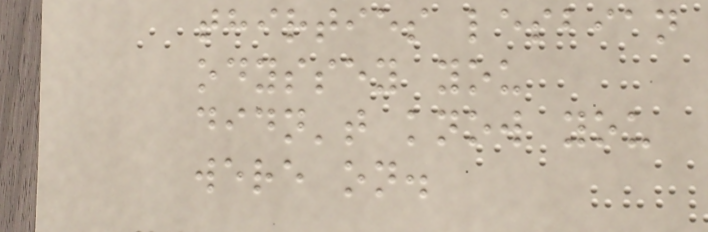thirties lesbian
odyssey you
didn't know you
were on.
